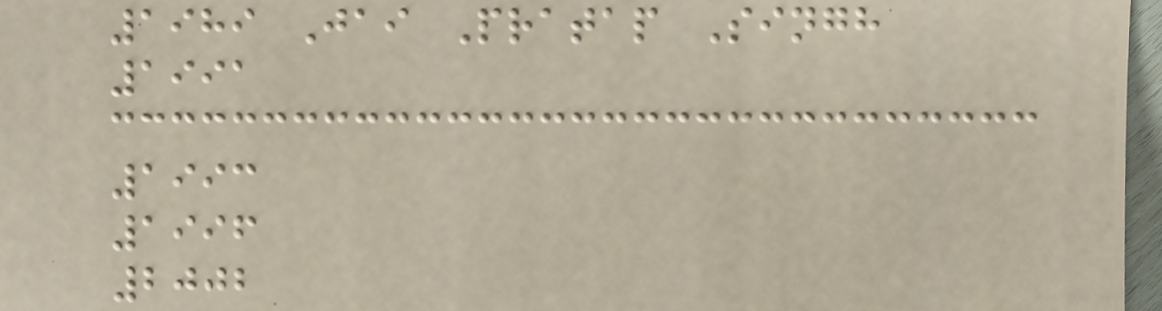1989 Jai Pratap Singh
1991
1993
1996
2002
